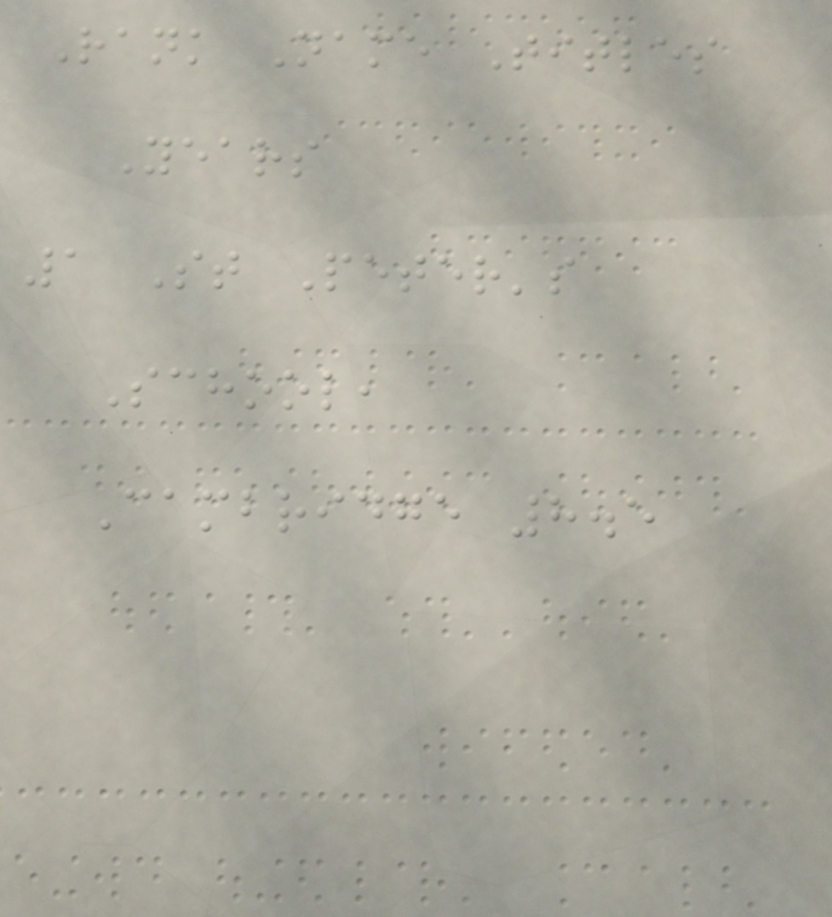Rank Name Titles
Years
1 St Peter's
School,
Cambridge 8.5
